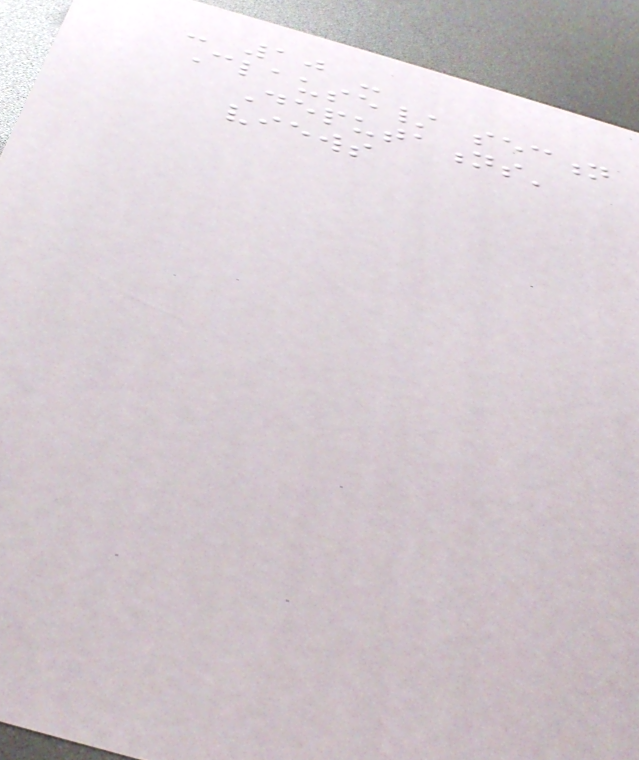- 10 -
Clause/ section
Deputations'
views
